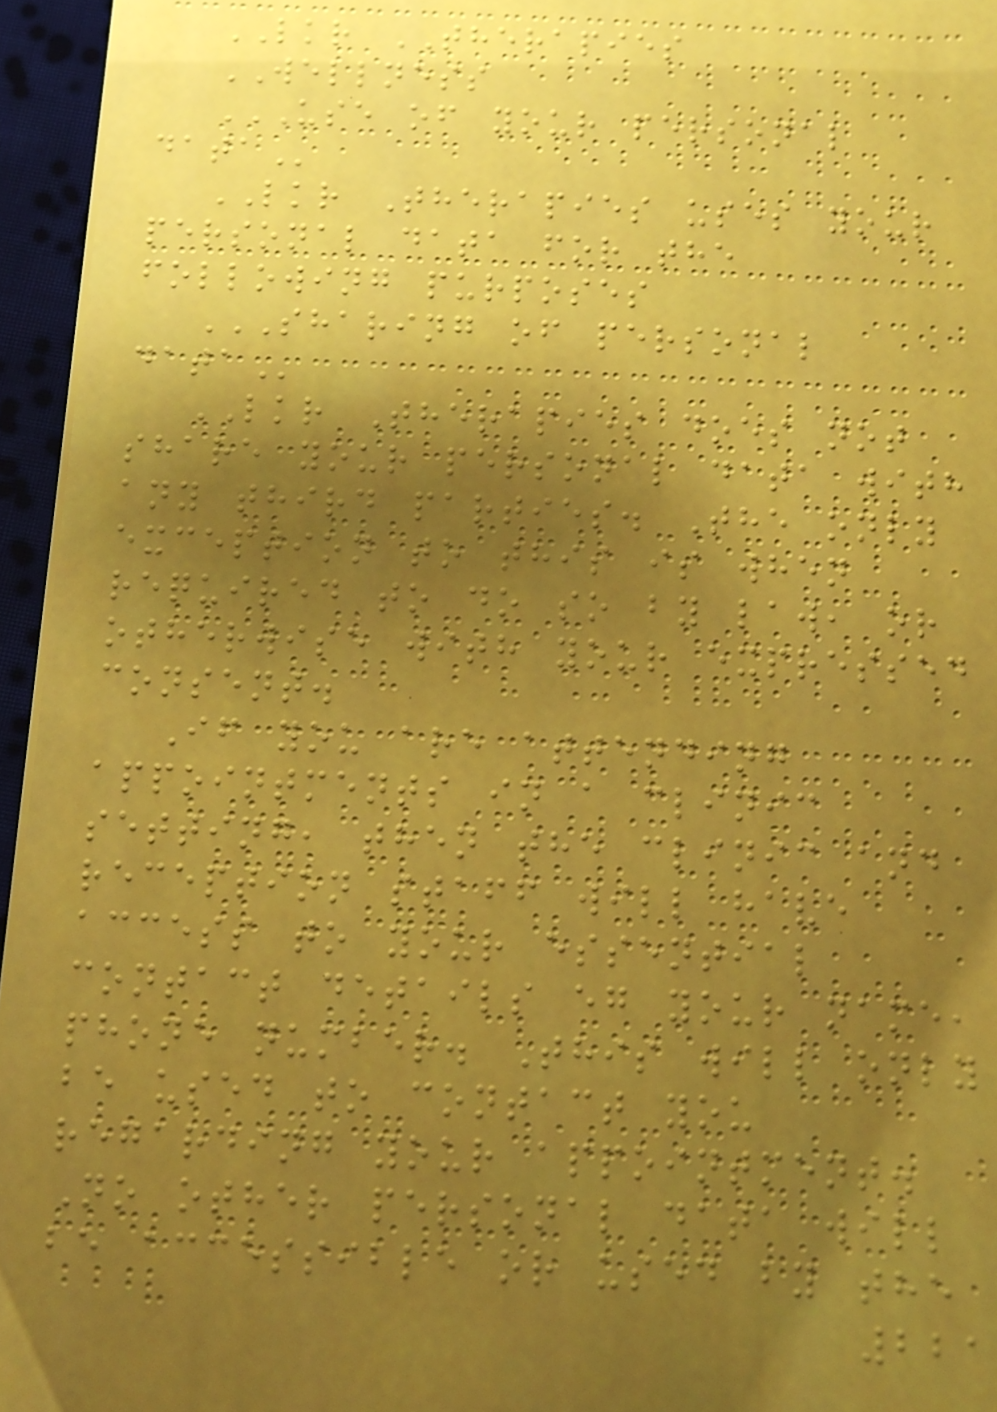LKR THERAPIES
WELLNESS
USE OF YOUR PERSONAL
DATA
LKR Therapies uses your
personal data for the
following purposes
SHARING OF PERSONAL
DATA
LKR Therapies does not
share your personal data with
any third parties. The only
exception to this is when
required to do so by law, or
otherwise with your expressed
consent.
If you are attending
appointments in a clinic
setting, then the clinic and
reception staff will have
access to your essential
contact details eg your name,
phone number. This will only
be used to contact you
regarding your appointment.
No other personal data will
be accessible or used by the
221
